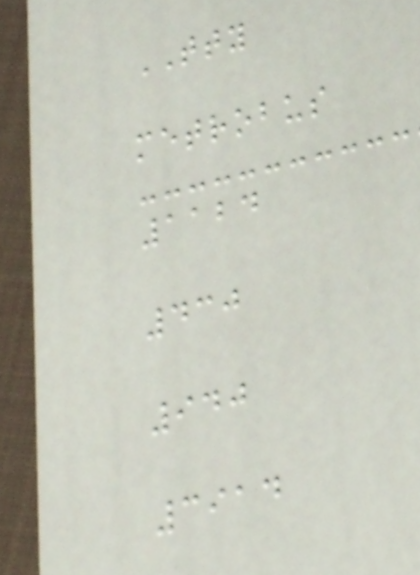TTY
metrobus
1124
430
940
3914
